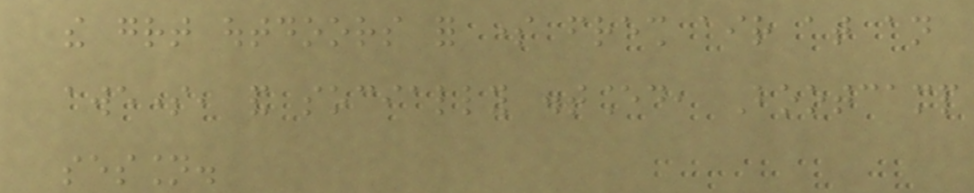the great outdoors for some fresh air at an
awesome, and socially distanced, Bootcamp
session.
